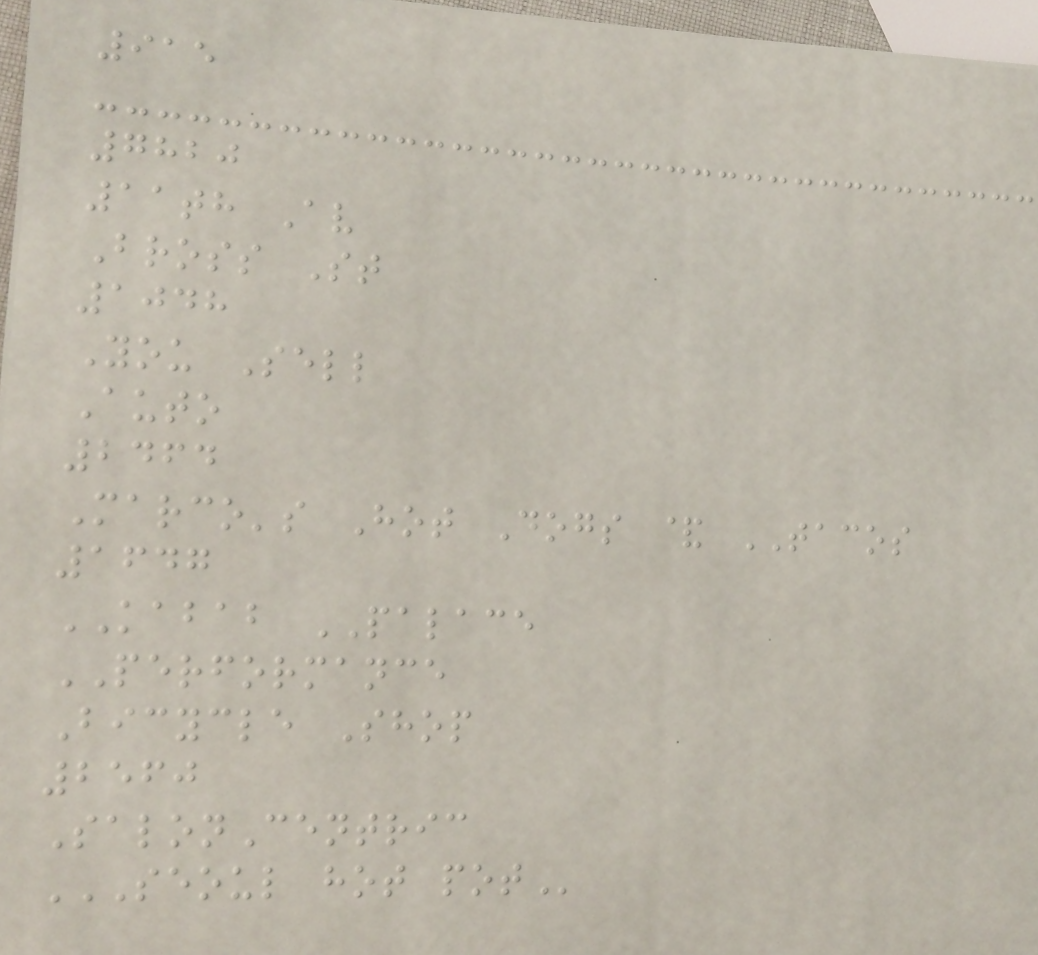915
7820
11th Av
Bross St
1048
You Sell
Auto
2464
Marco's Hot Dogs & TACOS
1647
KABAB PALACE
PERFORMANCE
Bicycle Shop
2560
SalonCentric
SEOUL HOT POT
